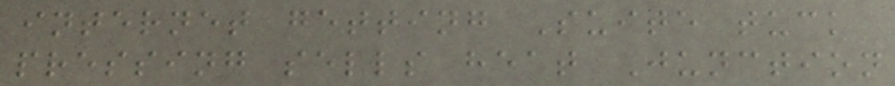internet getting Suite tuck
pressing sells heat Junction
